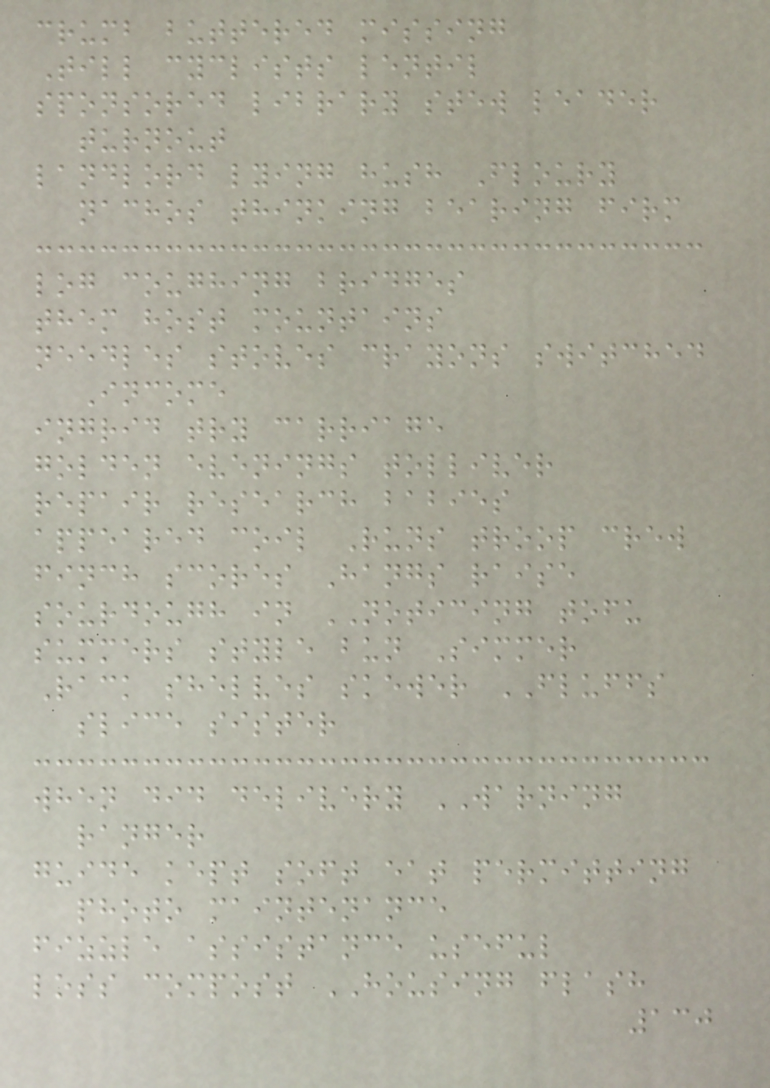crumb buttered missing
Till cyclists lentil
sponsored library stew leader
turnout
landlord lying hush Floury
nachos thinking bearing firm
log coughing bridges
them host mountains
needles stoves crayons switched
Income
ingrid try carriage
golden evenings tolliver
repair research babies
appeared coil Runs troop crew
finch scores Hangs raise
sourdough in NOTICING tofu
summers style bun Simmer
Rack shelves skewer FLUFFS
slice sister
when did delivery WARNING
ranger
guide kept soft eat permitting
photo maintenance
fizzle assistance useful
loss compost HOUSING flash
130
